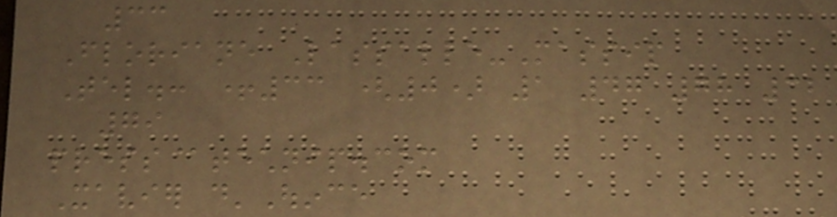33
Floriane Lassalle-Massip
Tel.: +33 (0) 1 47 78 32
79
press@technip.com
Xavier d'Ouince
